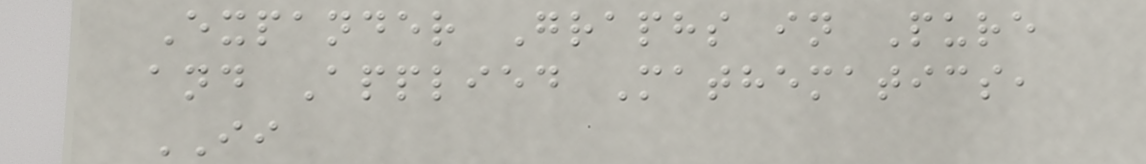Expander Graphs in Pure
and Applied Mathematics,
II
